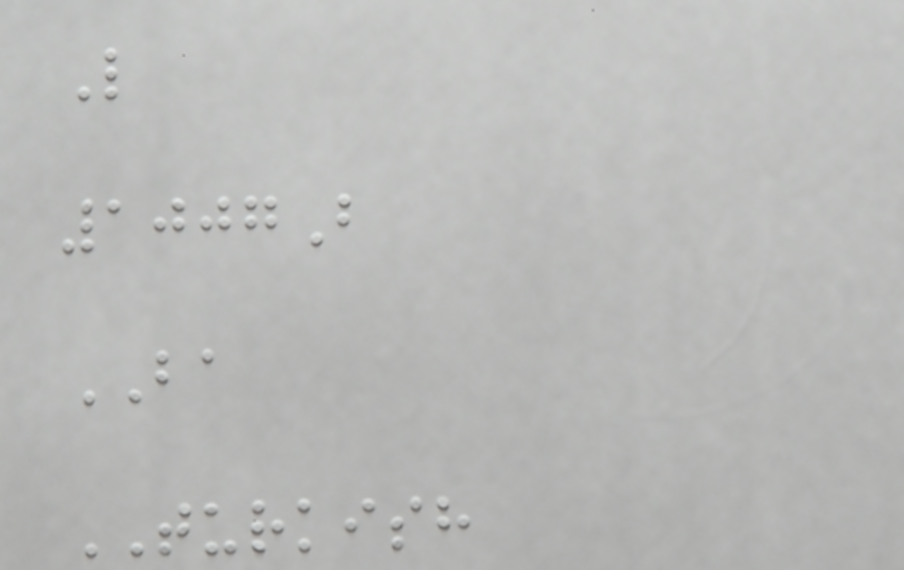L
1007B
BA
TURKISH
